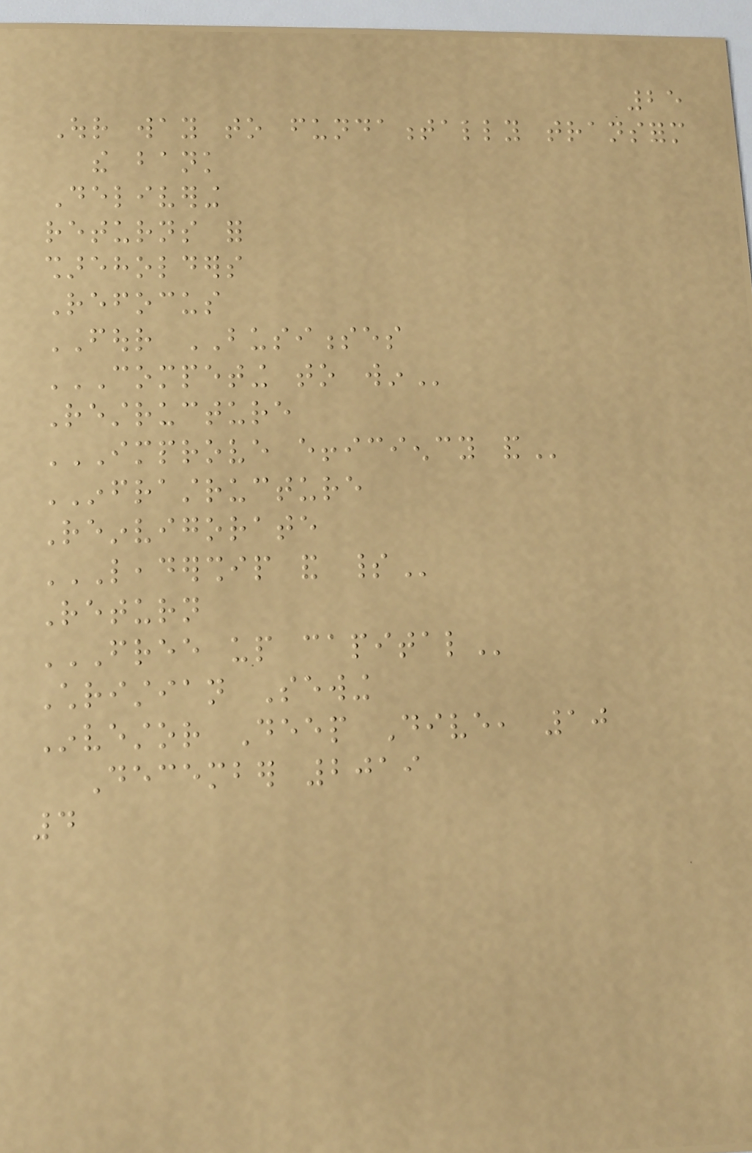25
Our way to fundamentally transform
the bank
Delivering
returns for
shareholders
Refocus
FOUR BUSINESSES
COMPETING TO WIN
Restructure
IMPROVE EFFICIENCY AND
INFRASTRUCTURE
Reinvigorate
LEADERSHIP AND SPIRIT
Return
FREE UP CAPITAL
Christian Sewing
Investor Deep Dive, 10
December 2019
4
